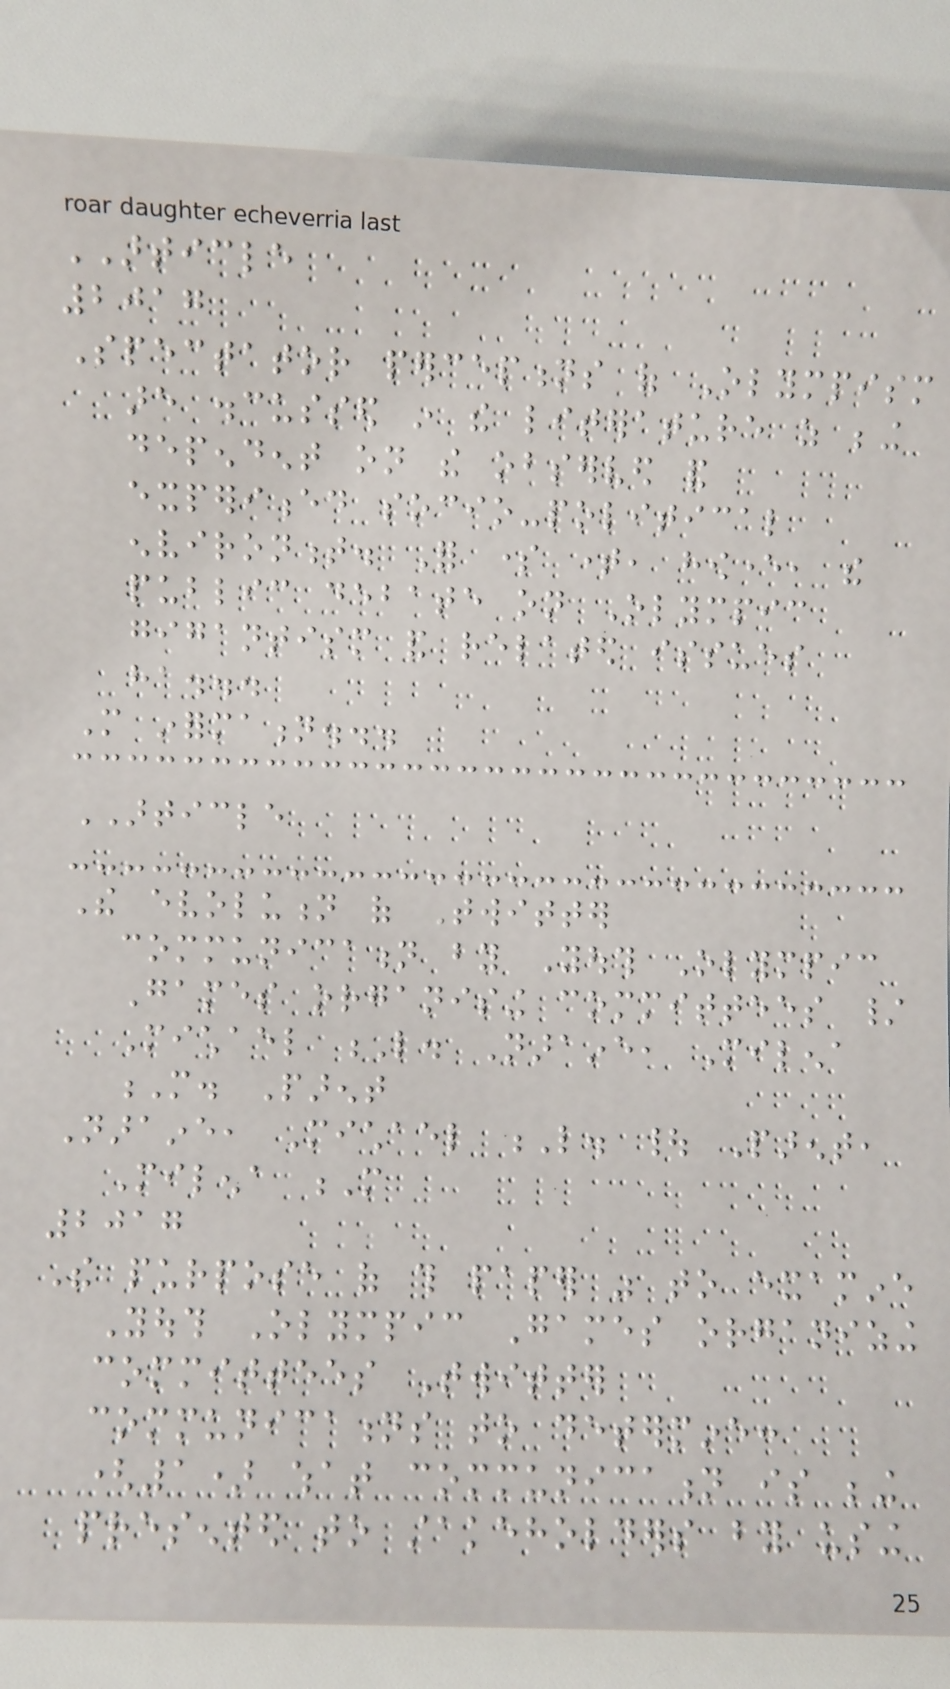ARTICLE
2017
Spectator perceptions of Olympism
are discussed in the literature as being
dependent on the observed and
experienced socio-political
environment. For some time, however, the
public debate on Olympic
gigantism and related issues
ha...
More information...
ARTICLE
The evolution of Twitter
communication by Youth Olympic
Games organising committees /
Michael L. Naraine, Milena
M. Parent
Naraine, Michael L. | Parent,
Milena M
2017
The purpose of this paper was to examine
Youth Olympic Games organizing
committees Twitter
communications to determine:
(1) what communication is being
presented to stakeholders by using
